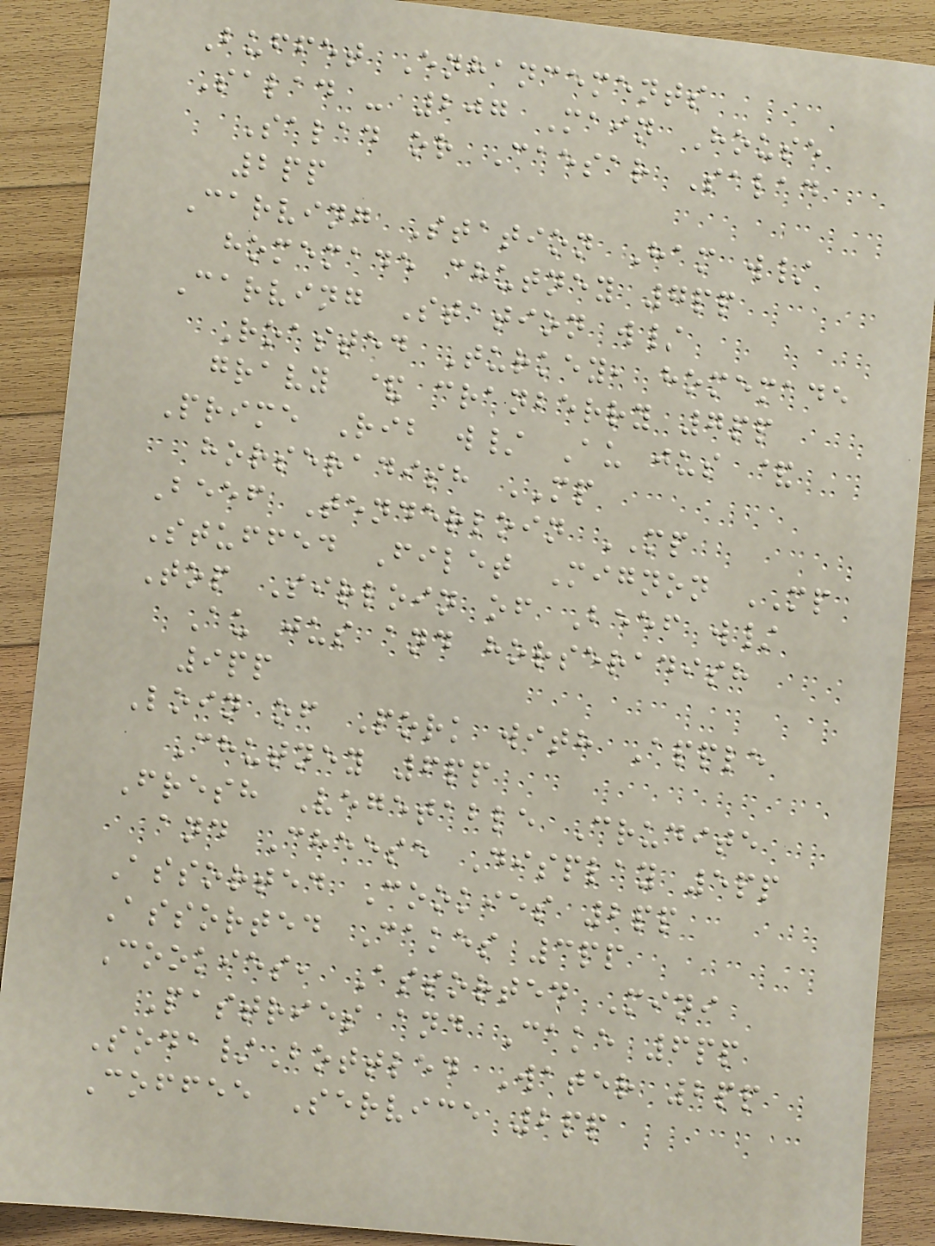Buffet Enhancements
Salad - 207 Main House
Salad or Caesar Salad
2pp
Carving Station Ham w/
homemade chutney 7pp
Carving Station w/
Roasted Turkey, homemade
gravy & cranberry 7pp
Prime Rib w/ Au jus &
horseradish MP
Beef Tenderloin MP
Stuffed Filet Mignon MP
Top Sirloin of Beef w/
Au jus and horseradish
9pp
Loin of Pork with Apple
Chutney 6pp
Fresh Vegetable Crudite
and Cheese Display 5pp
Assorted Cookies 2pp
Assorted Cakes 3pp
Cookies, Assorted Mini
Pastries and Cake 6pp
Soda/Bottled Water 2pp
Coffee Service 2pp
